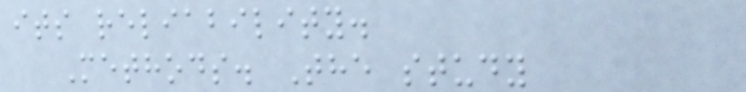its reliability.
Methods. The study
